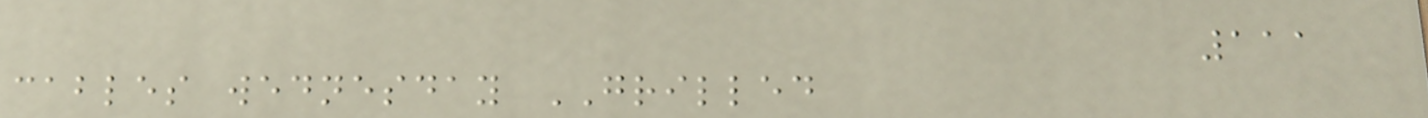111
cables wednesday GRILLED
